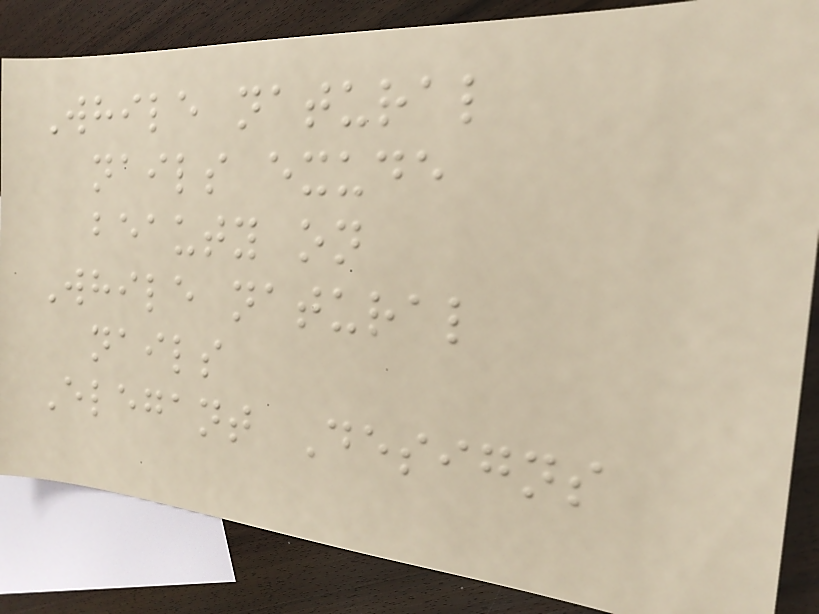While natural
nails exude
beauty on
While natural
nails
Elegant Designs
